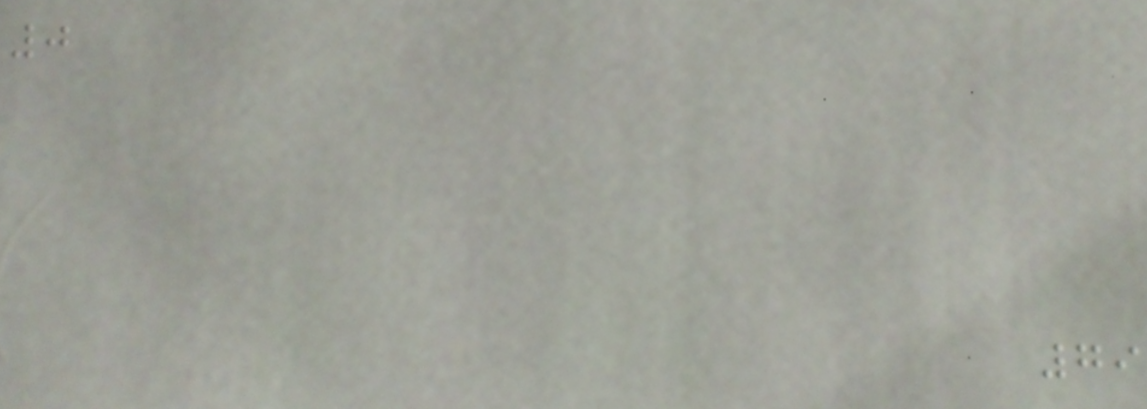0
79
